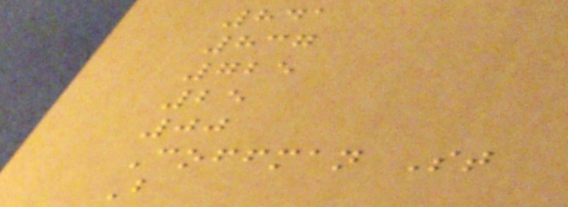841
837
725
25
00
Coffman St
B
